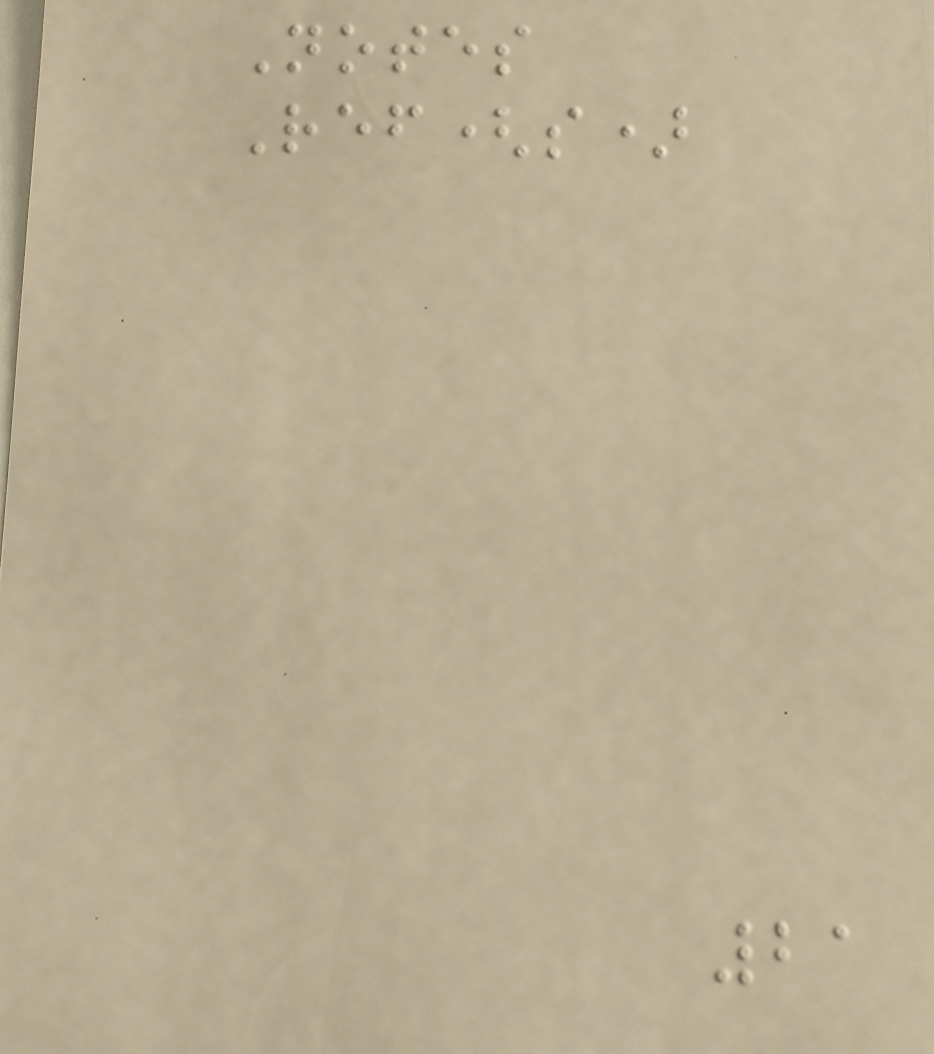Notes
Ref(s)
21
